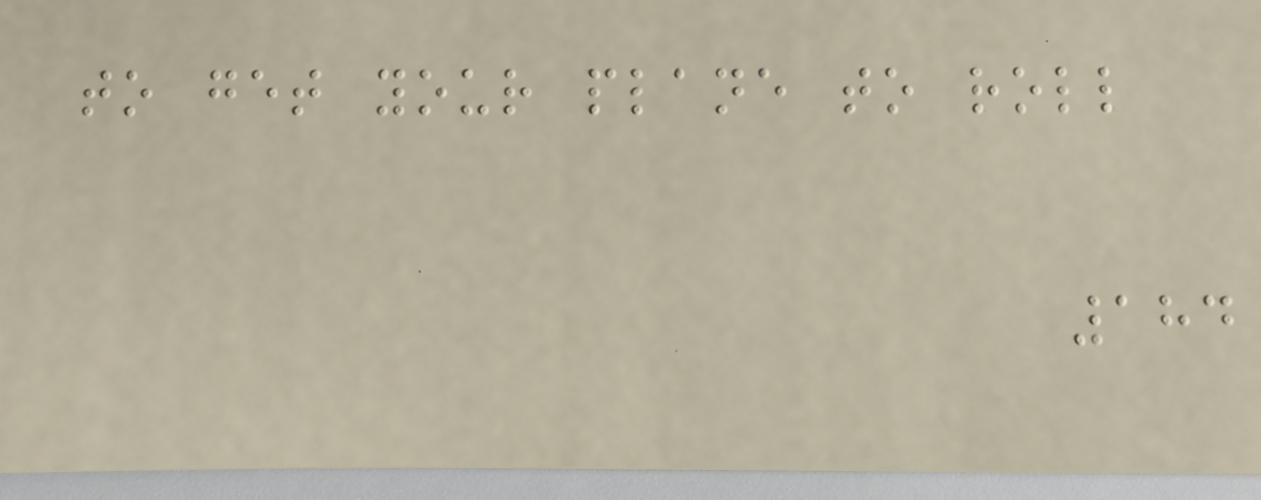to get your plane to roll
184
